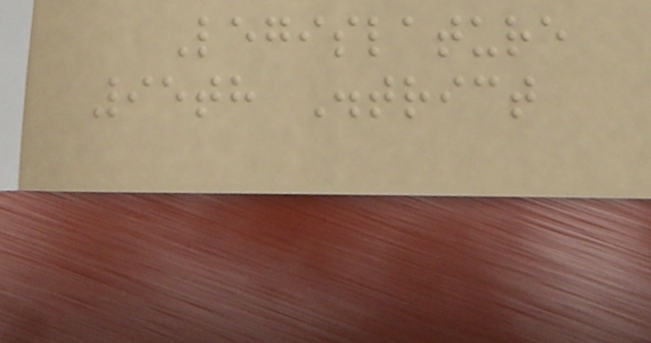Legislature
95th District
